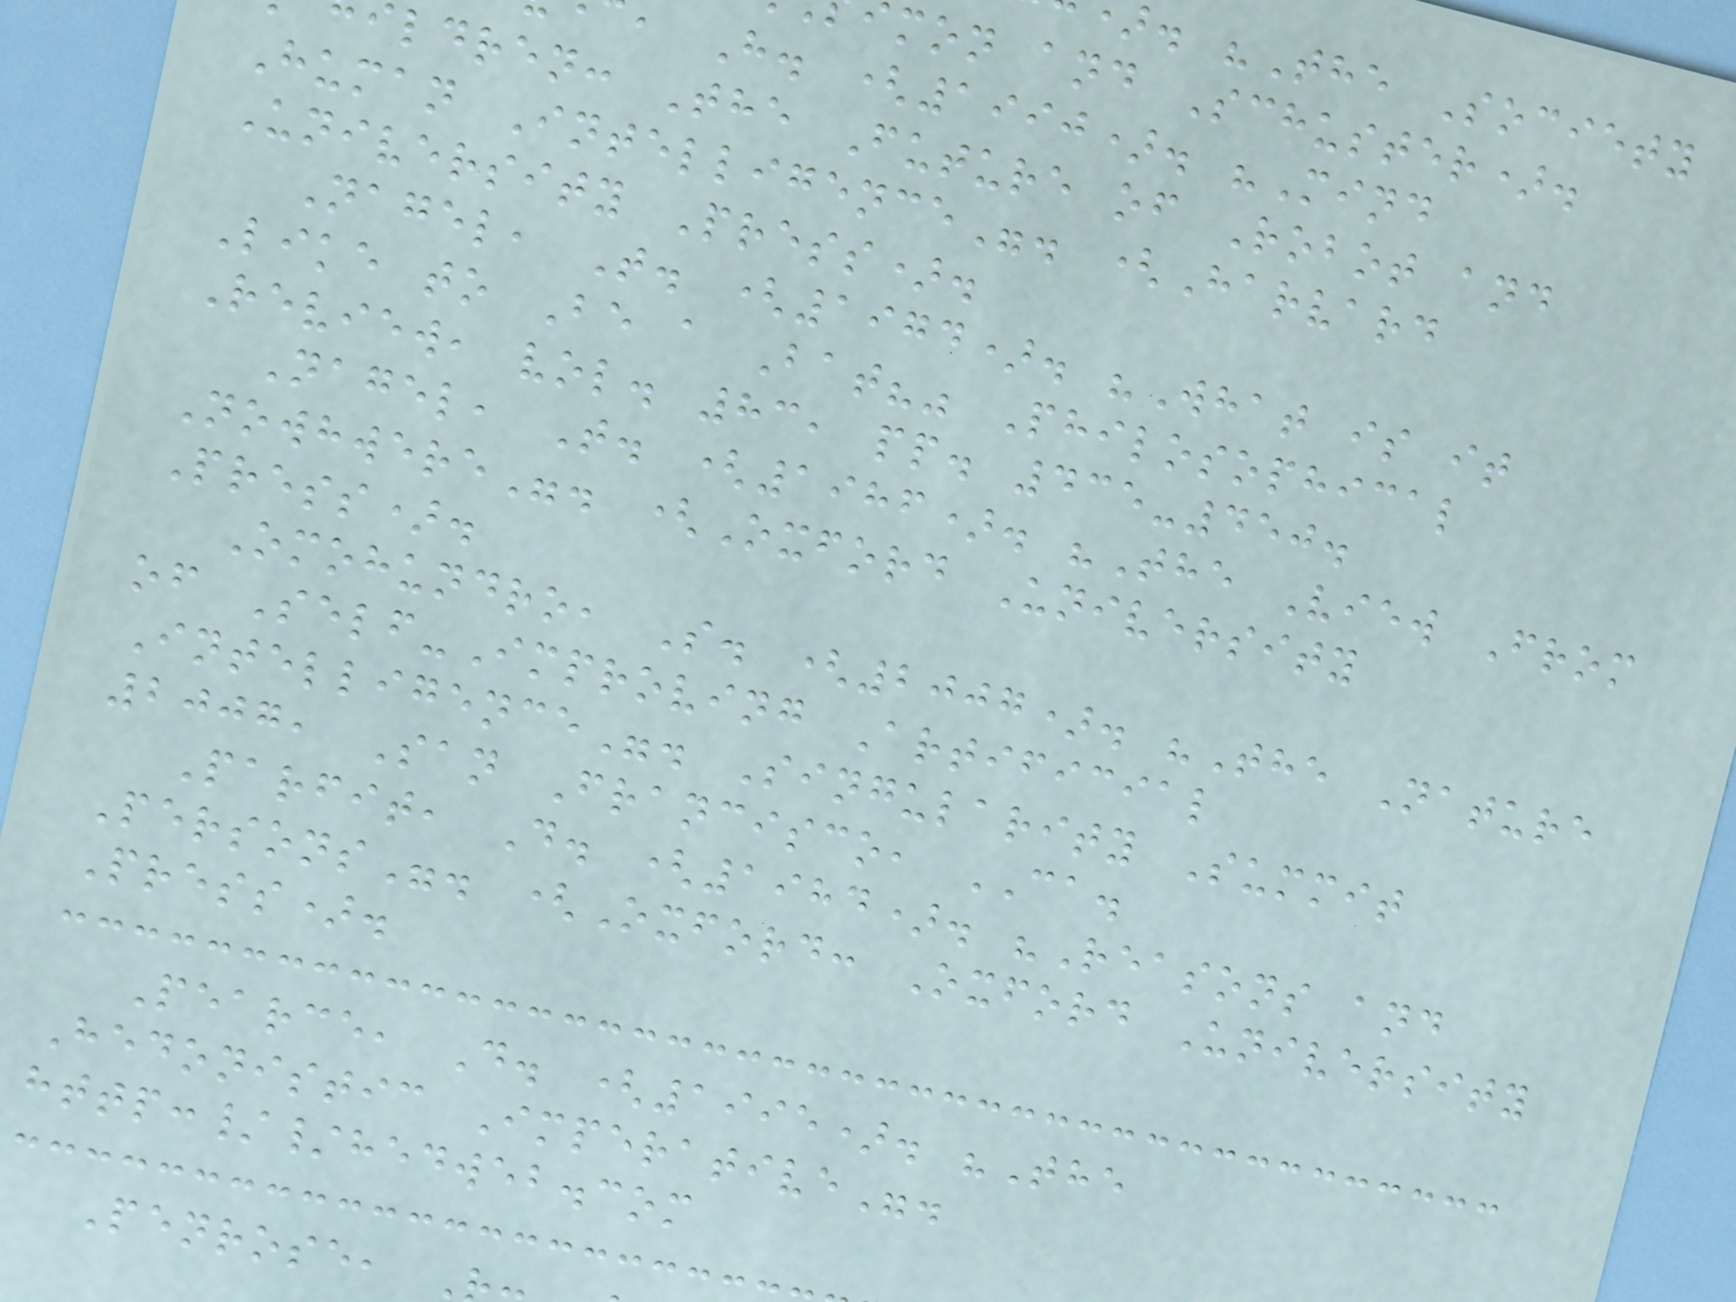. "The Society
mon and Schuster).
, H. (1990). "Mind
ldren: The Future of Robot and
Human Intelligence". (Harvard
University Press).
Nagel, T. (1974). "What is it
Like to Be a Bat?" Philosophical
Review, vol. 83, pp. 435-450.
Nagel, T. (1986). "The View From
Nowhwere". (Oxford University
Press).
Omohundro, S. (2007). "The Nature
of Self-Improving Artificial
Intelligence". Singularity Summit
2007, San Francisco, CA.
Parfit, D. (1984). "Reasons and
Persons". (Oxford: Oxford University
Press).
Pearce, D. (1995). "The
Hedonistic Imperative".
http://hedweb.com
